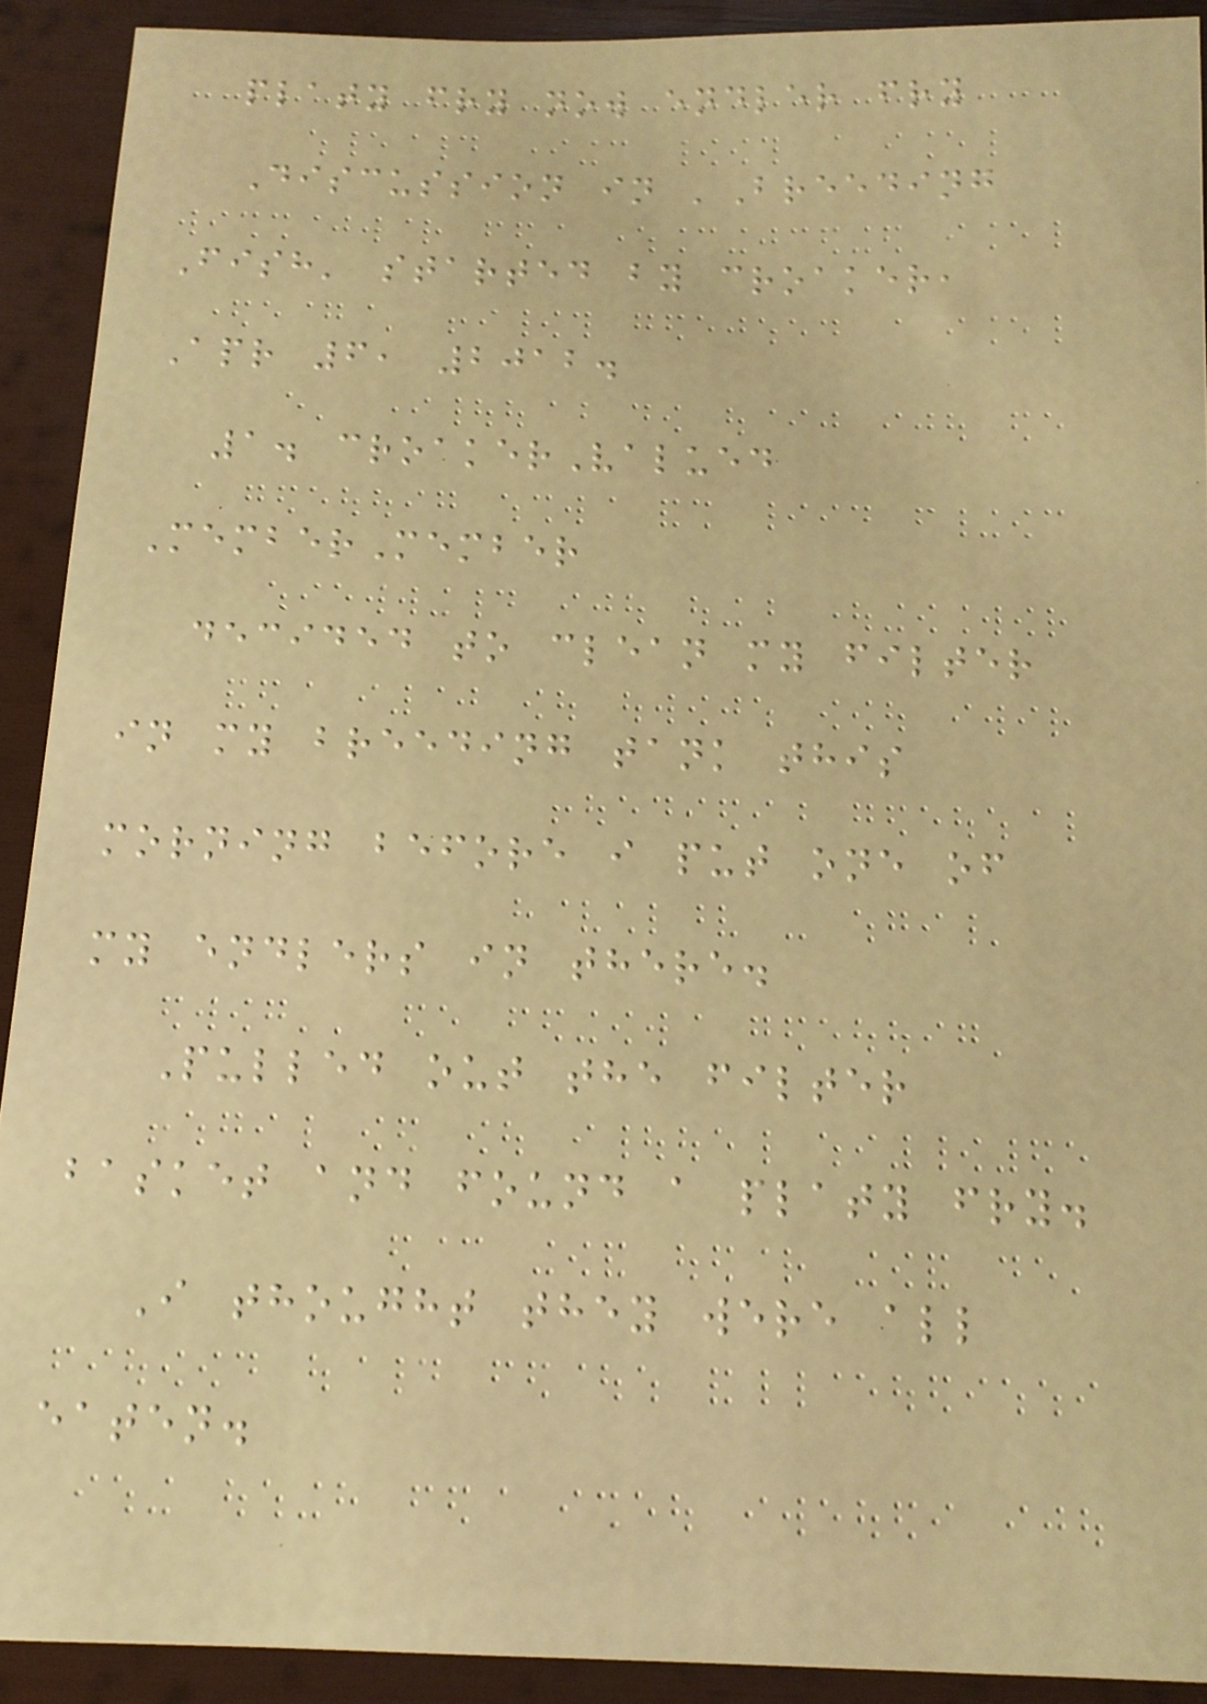platy fry now endler fry
Discussion in 'Breeding
Fish' started by croaker,
Apr 6, 2012.
1. croakerValued
MemberMember
decided to clean my filter
in my breeding tank this
morning before i put one of
my endlers in there.
Pulled out the filter
basket and found a platy fry.
I thought they were all
eaten.
